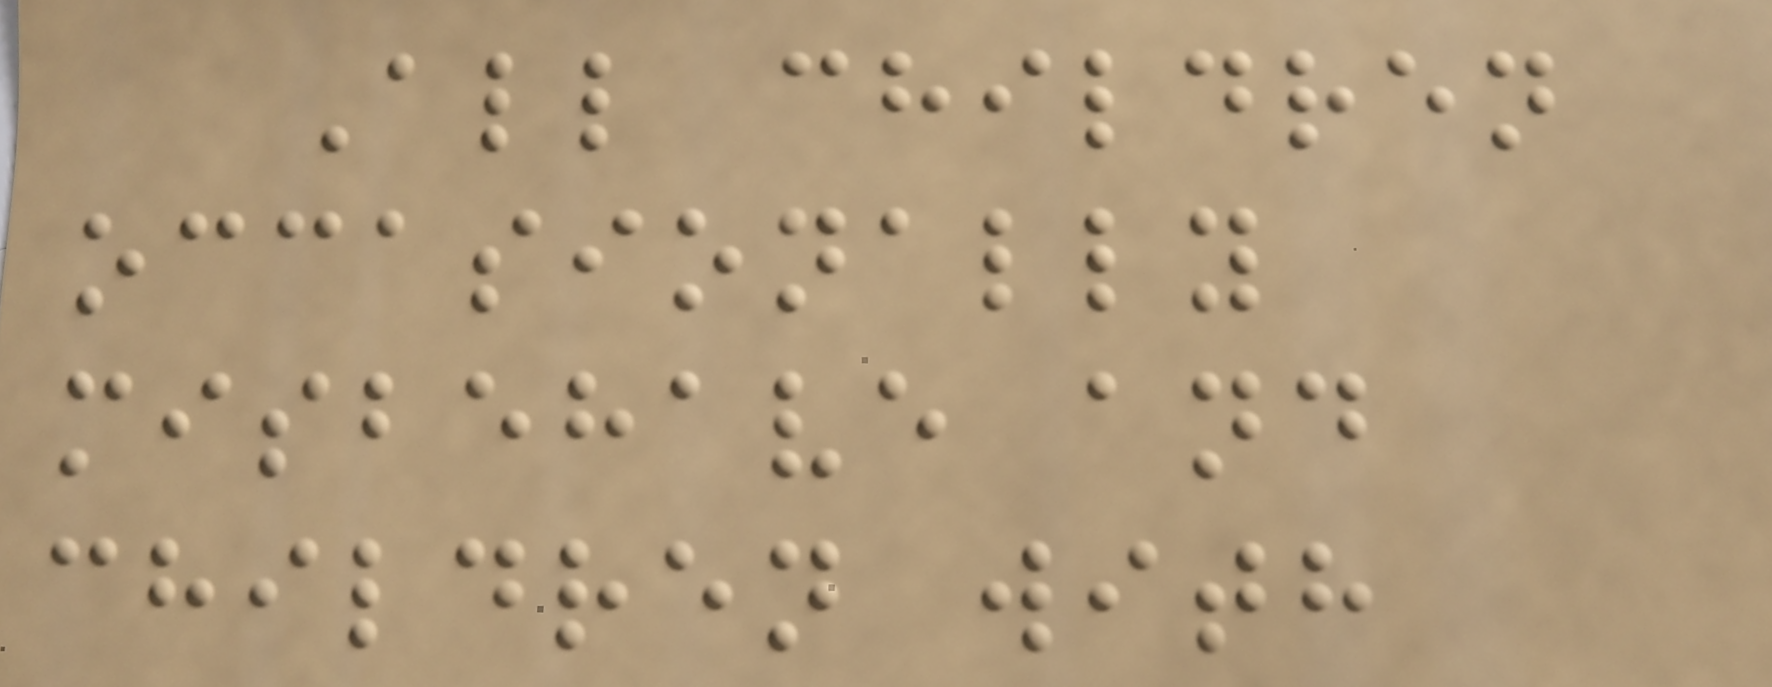All children
occasionally
misbehave and
children with
